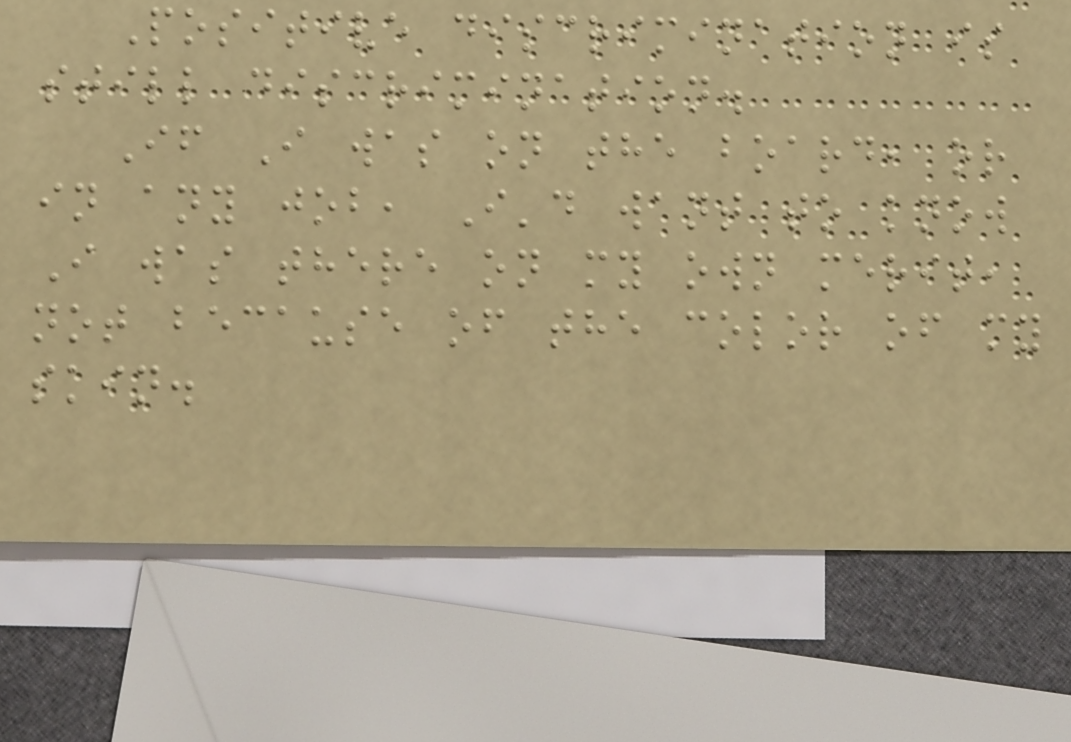Positive discrimination is
still discrimination.
If I was on the board, or
in any job, I'd want to know
I was there on my own merit,
not because of the color of my
skin.
